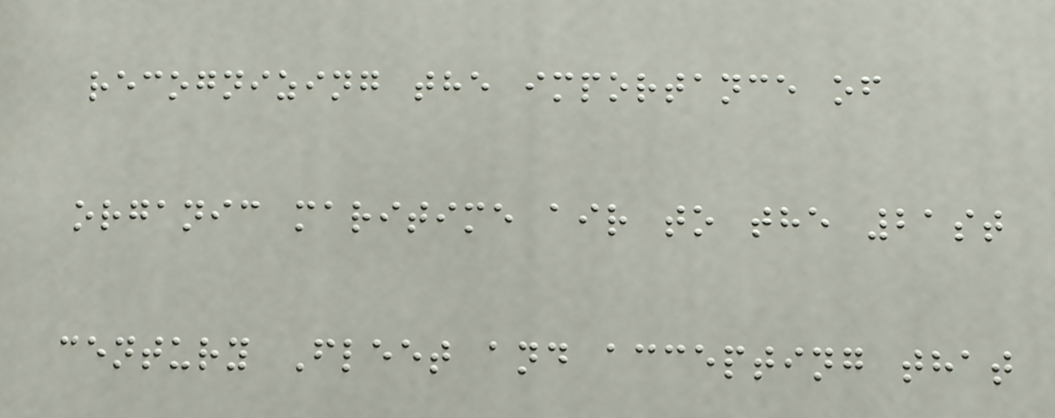recognizing the importance of
organic maritime air to the 21st
century Fleet and accepting that
